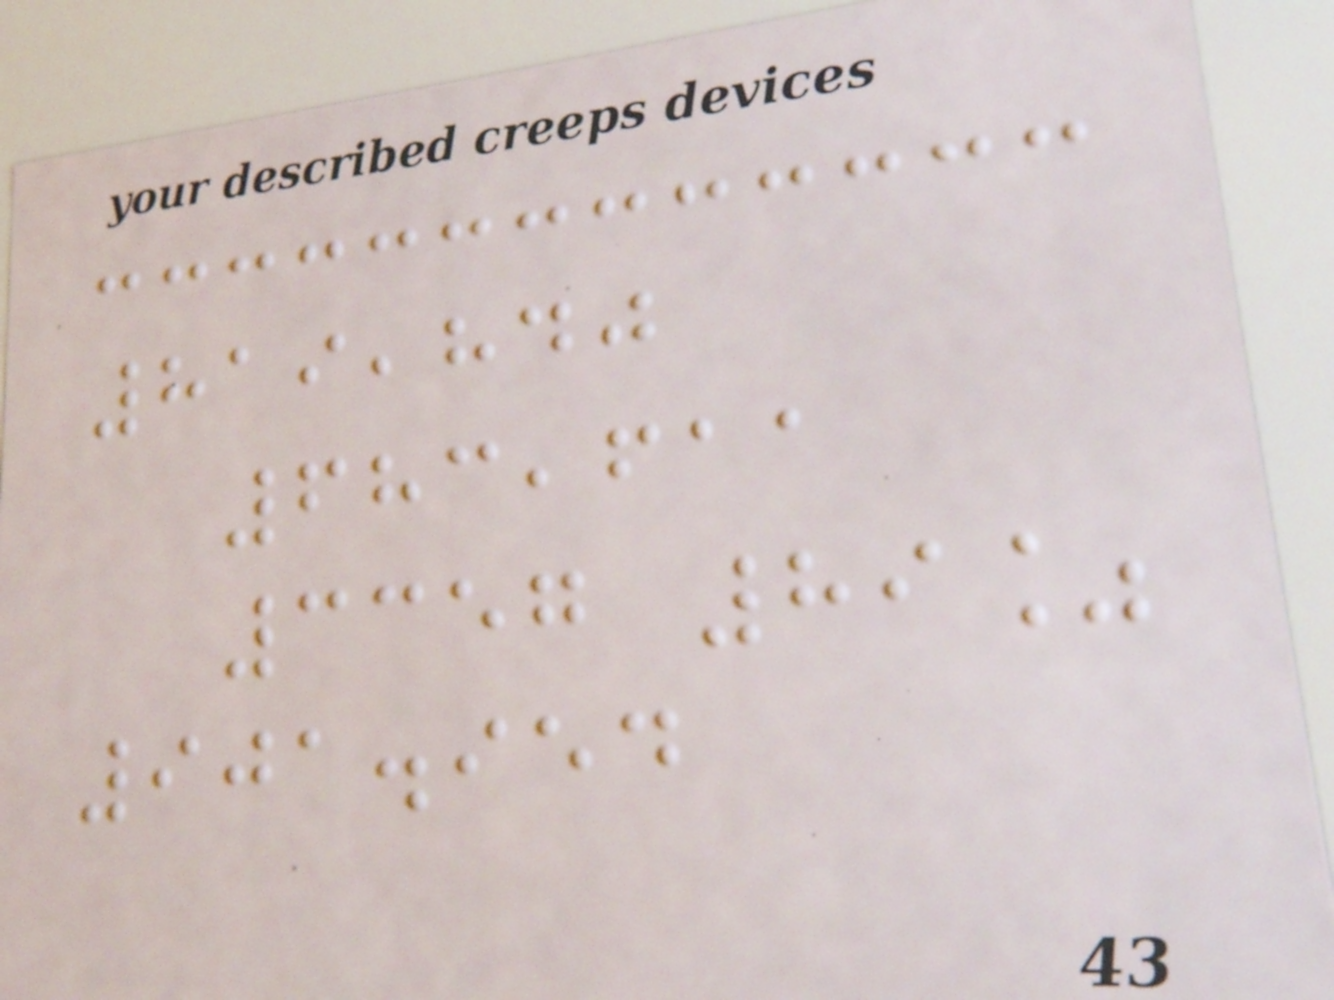819,840
683,611
3357 89%
901.954
